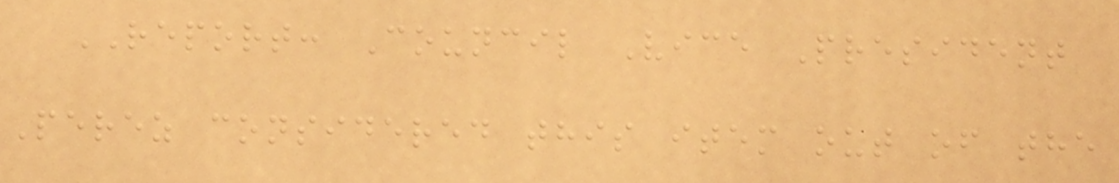REPORT: Council Vice President
Perez considered this item out of the
